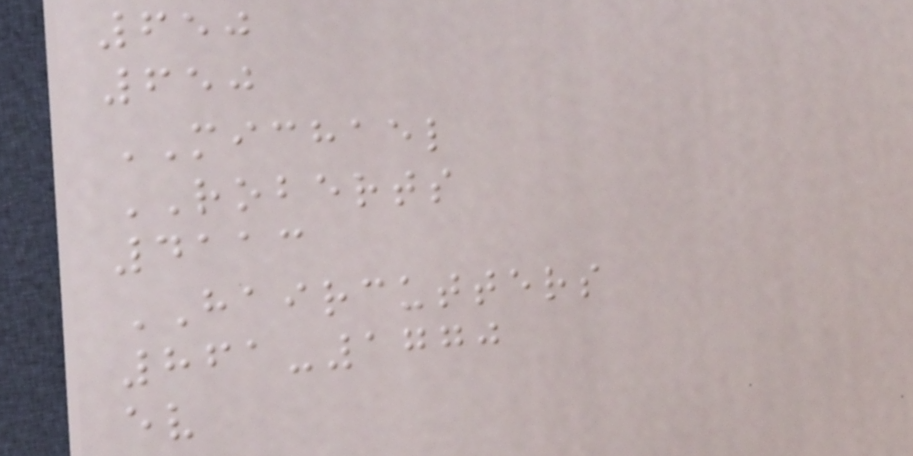650
650
MICHAEL
ROBERTS
4113
HAIRCUTTERS
861-1770
ev
